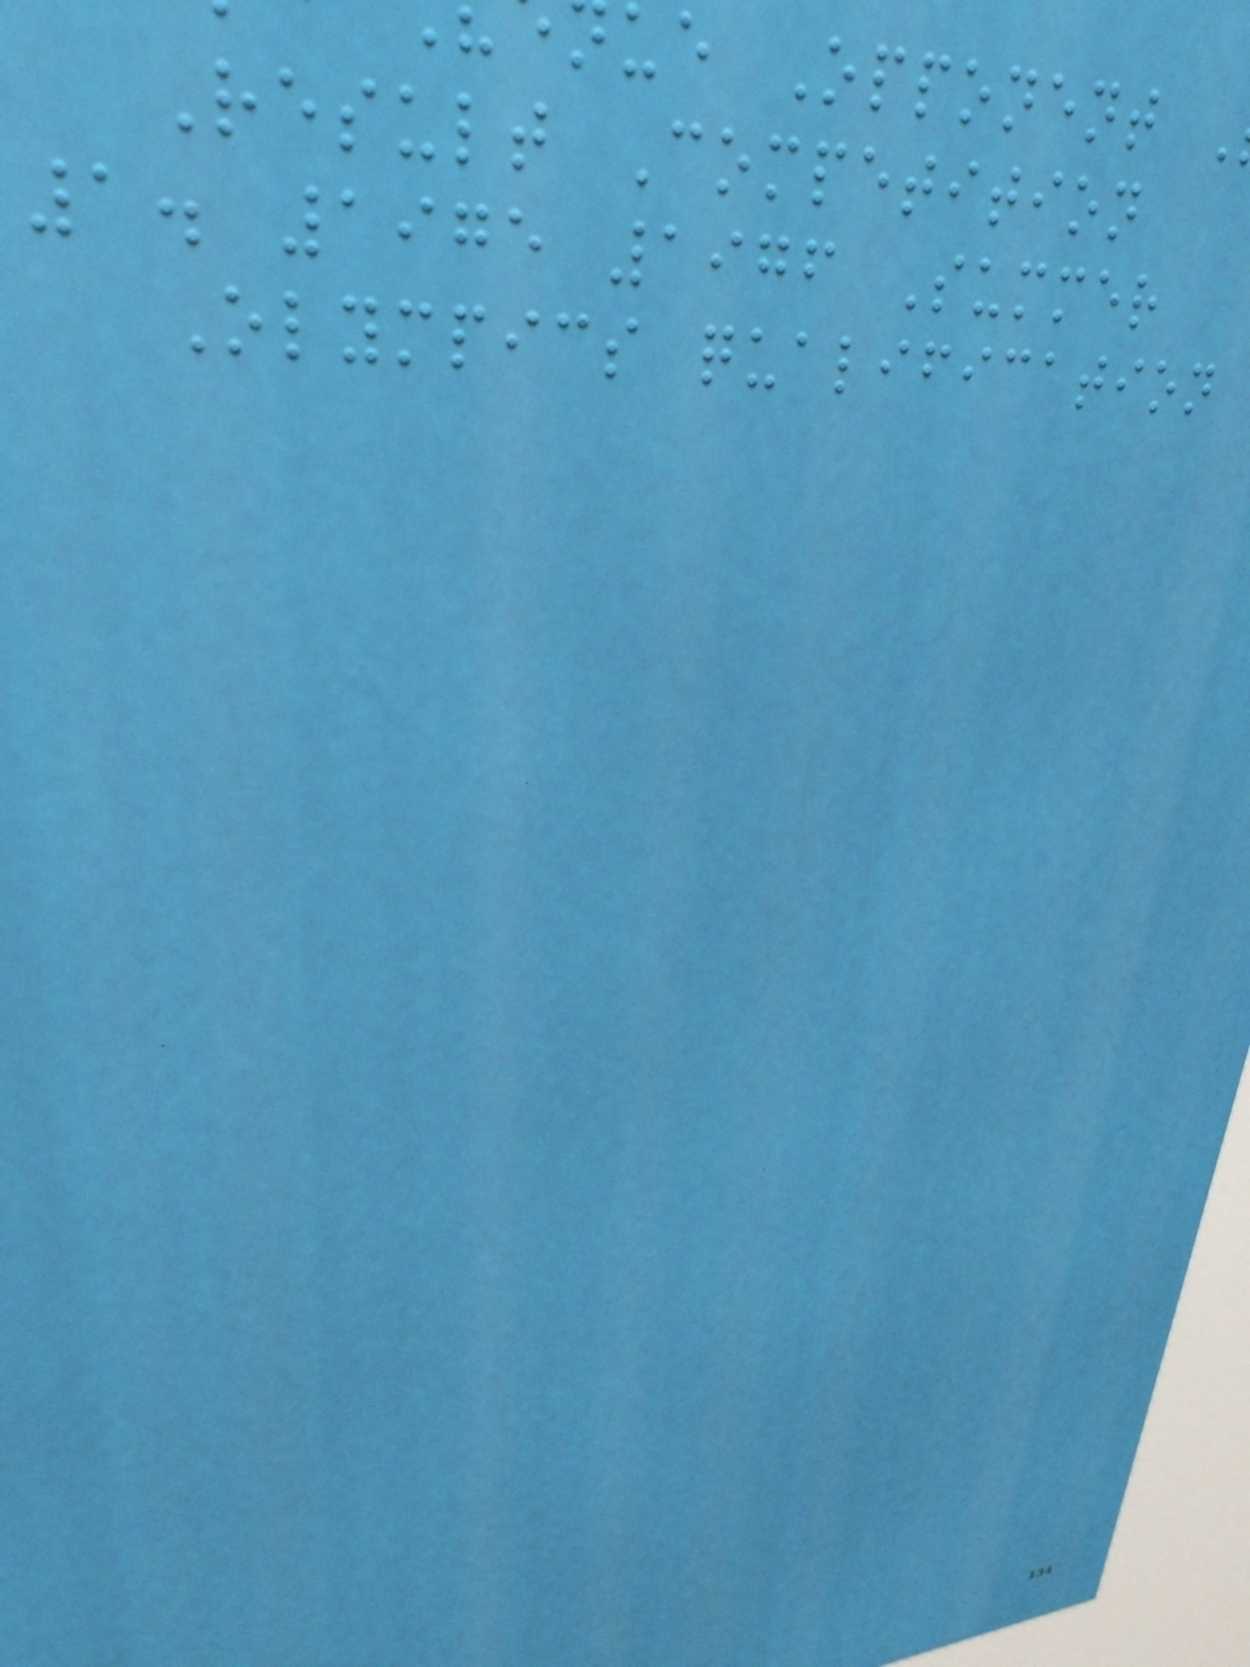ue Opponent
Result Competition
1. 1975 1976 Summer
Olympics qualification
